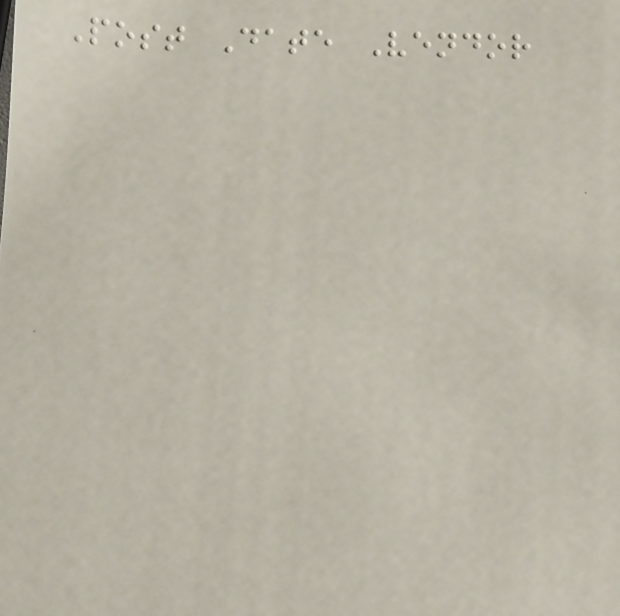Post Date Vendor
